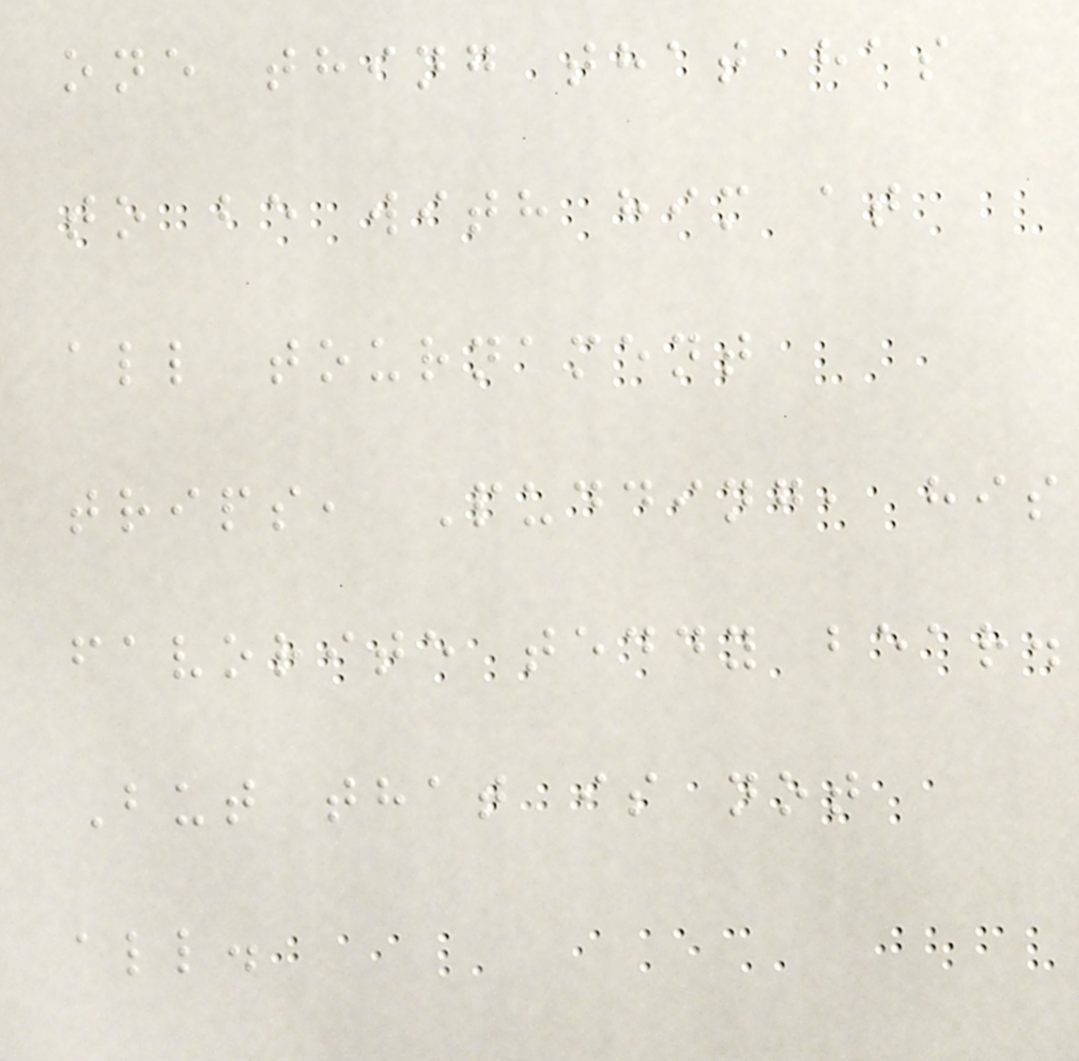one thing that has
to be with him at
all tournament
trips, Pudding, his
favorite teddy bear.
But that is not
all.
